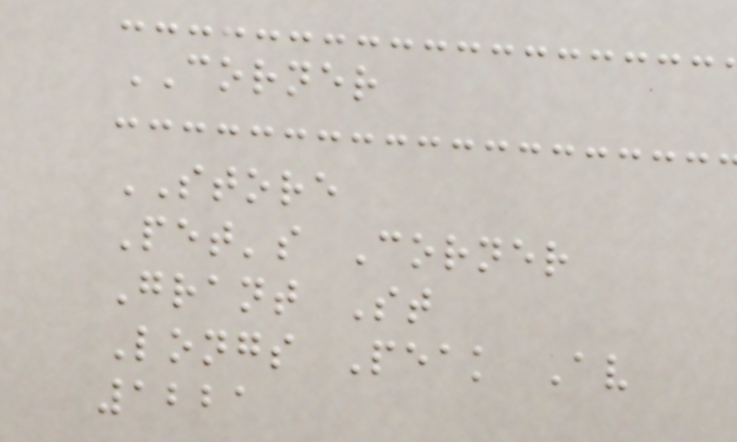CORNER
STORE
Pet's Corner
Grant St
Longs Peak Av
1221
